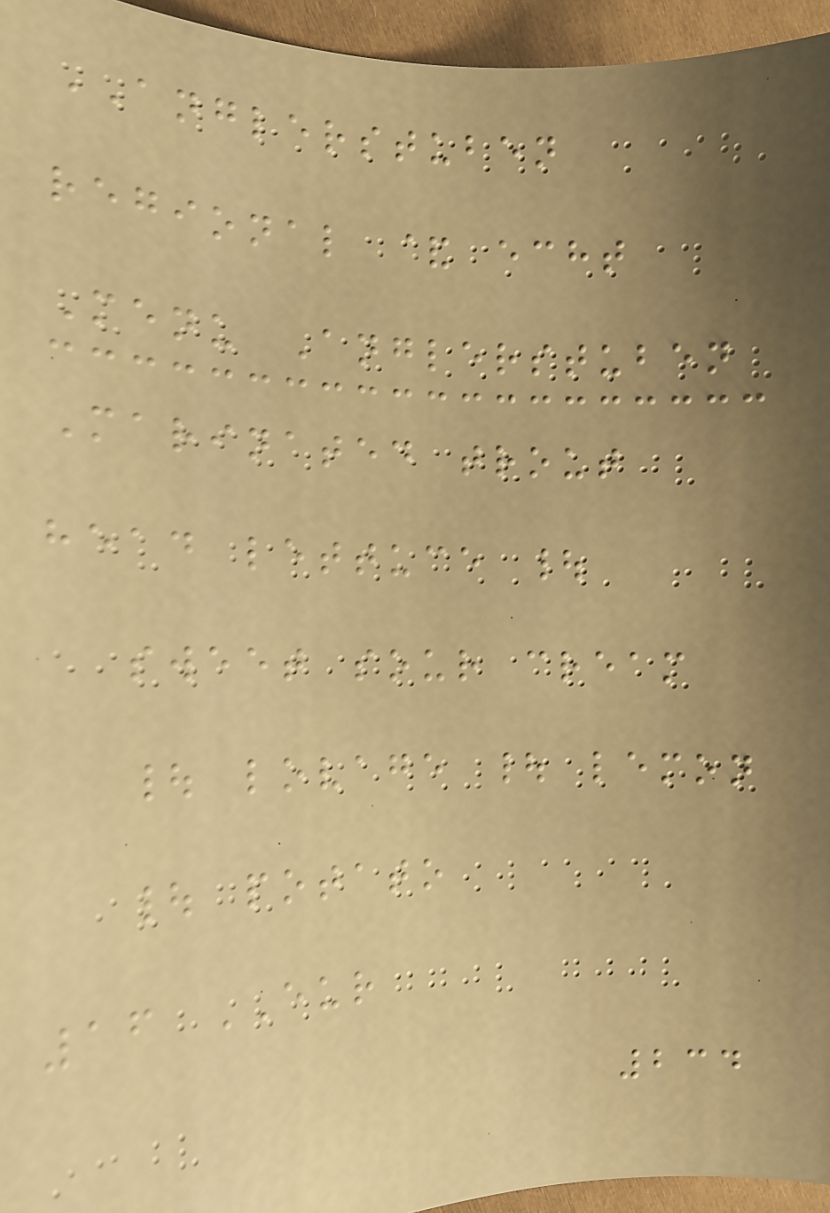ANGLERSTUBEN
regional & echt
Menu Anglerstuben
Marinated trout
head lettuce |
sweet sour cream
| lovage | lemon
| potato
16 EUR
234
